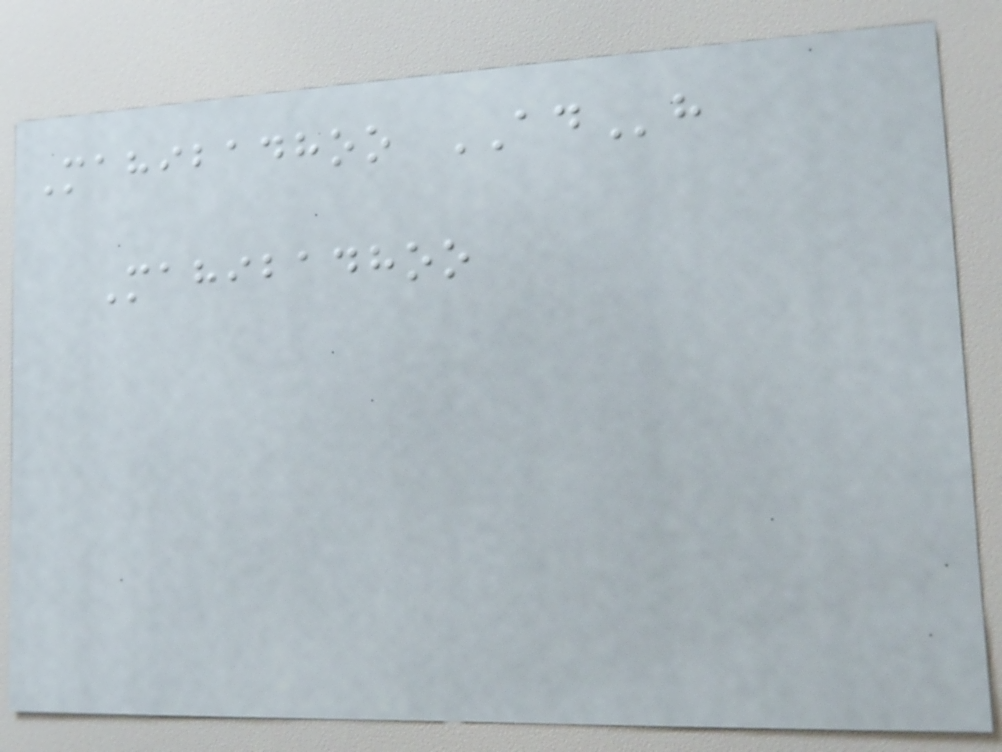Mahibadhoo ADh
Mahibadhoo
